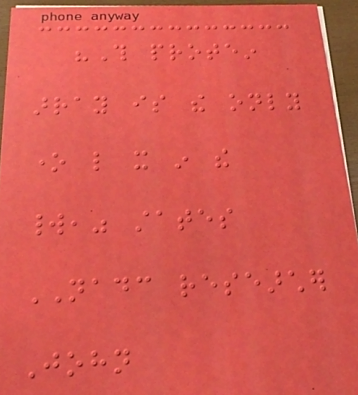"This protein
array is the only
one like it in the
world," states
NADC researcher
John
